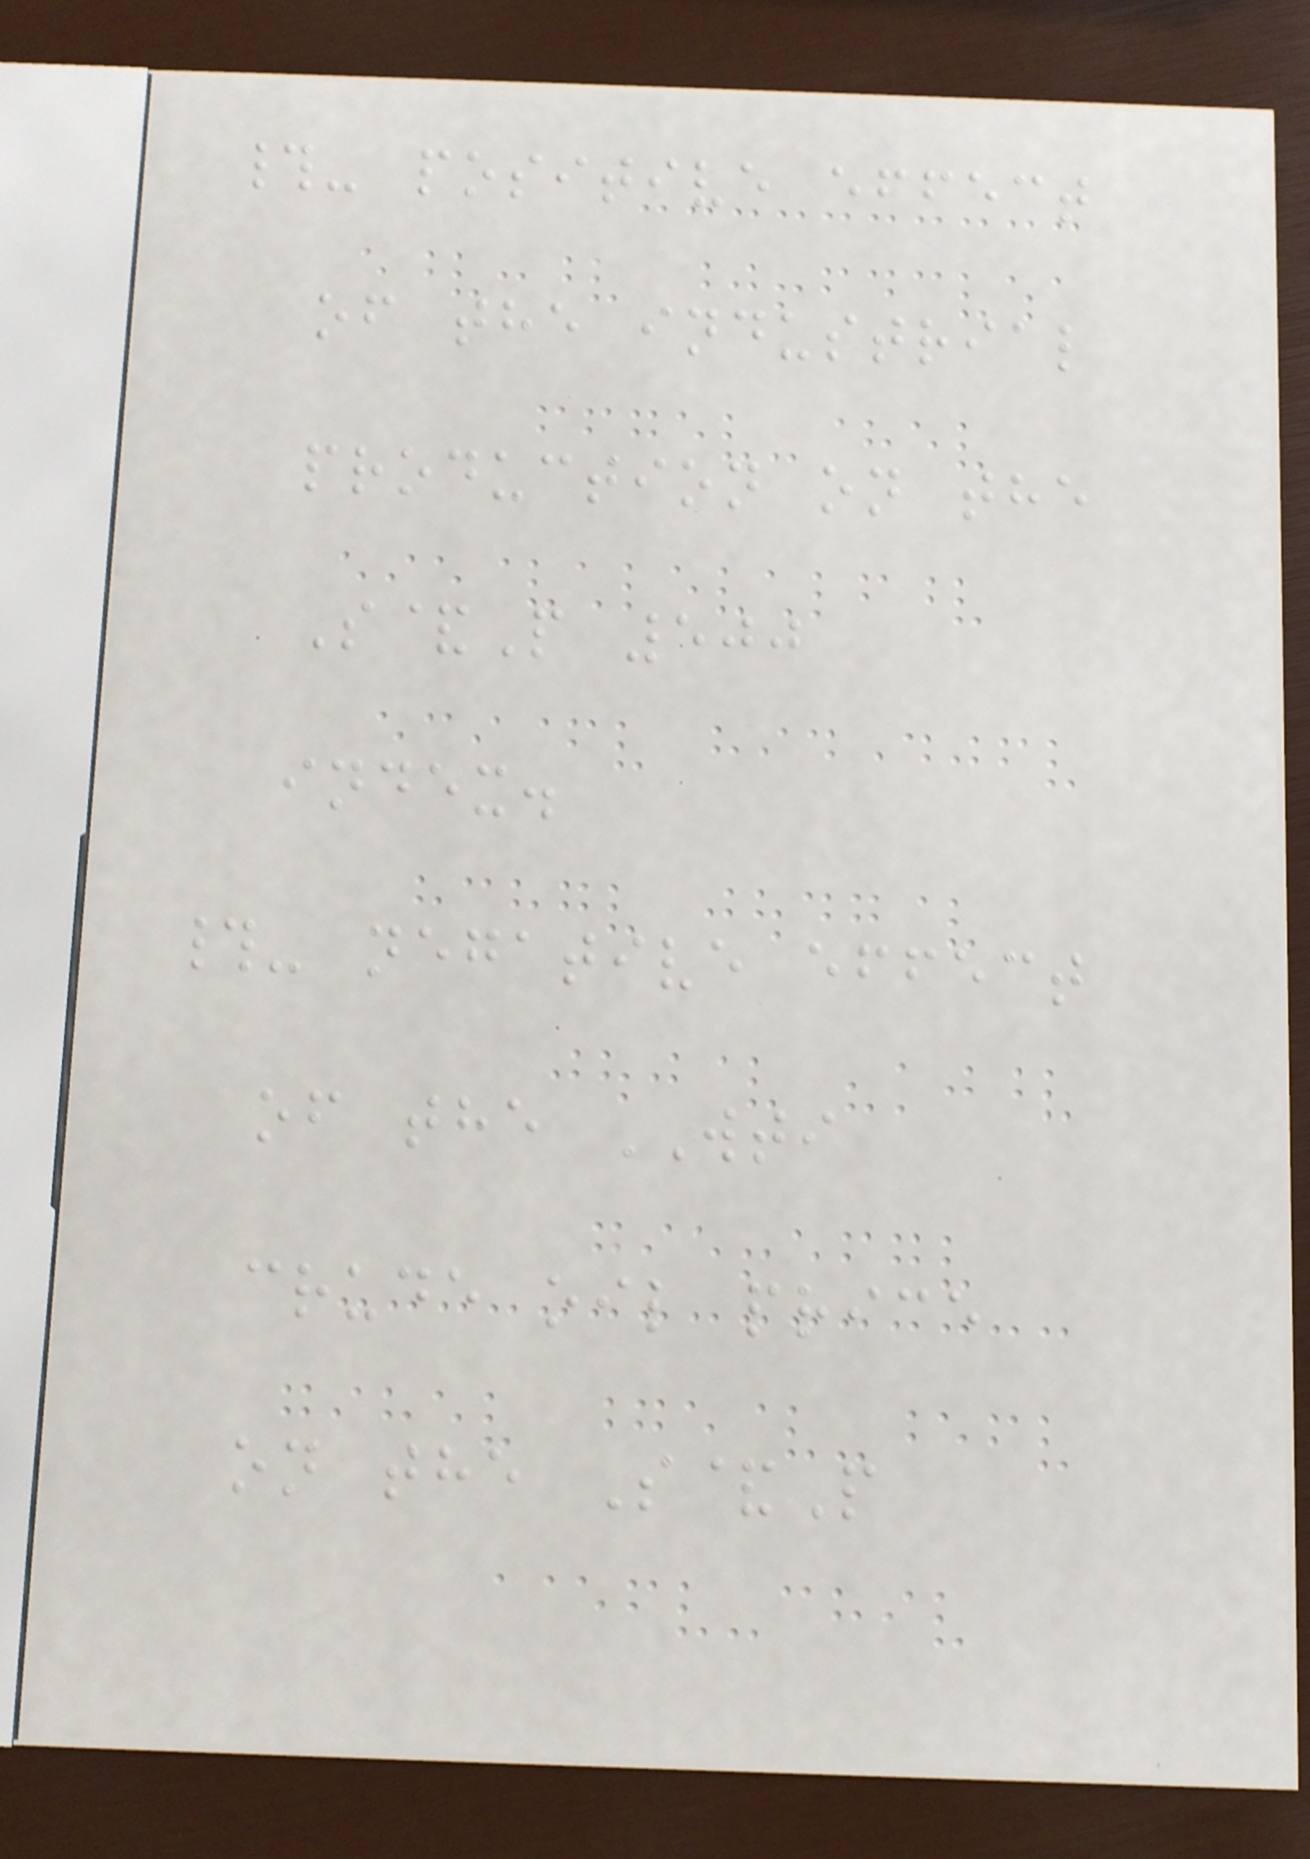#- positive effect
of the industrial
production on the
S&P 500
index.
#- negative effect
of the WTI
crude oil price
on the S&P
